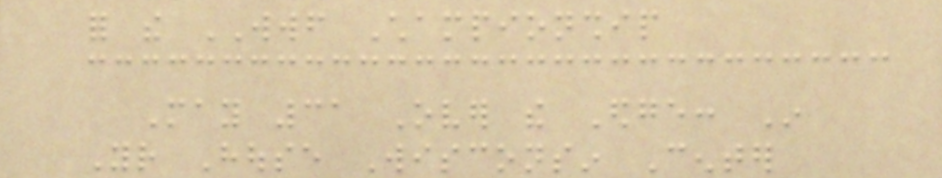for the WWF Championship
May 31 Over the Edge: In
Your House Wisconsin Center
